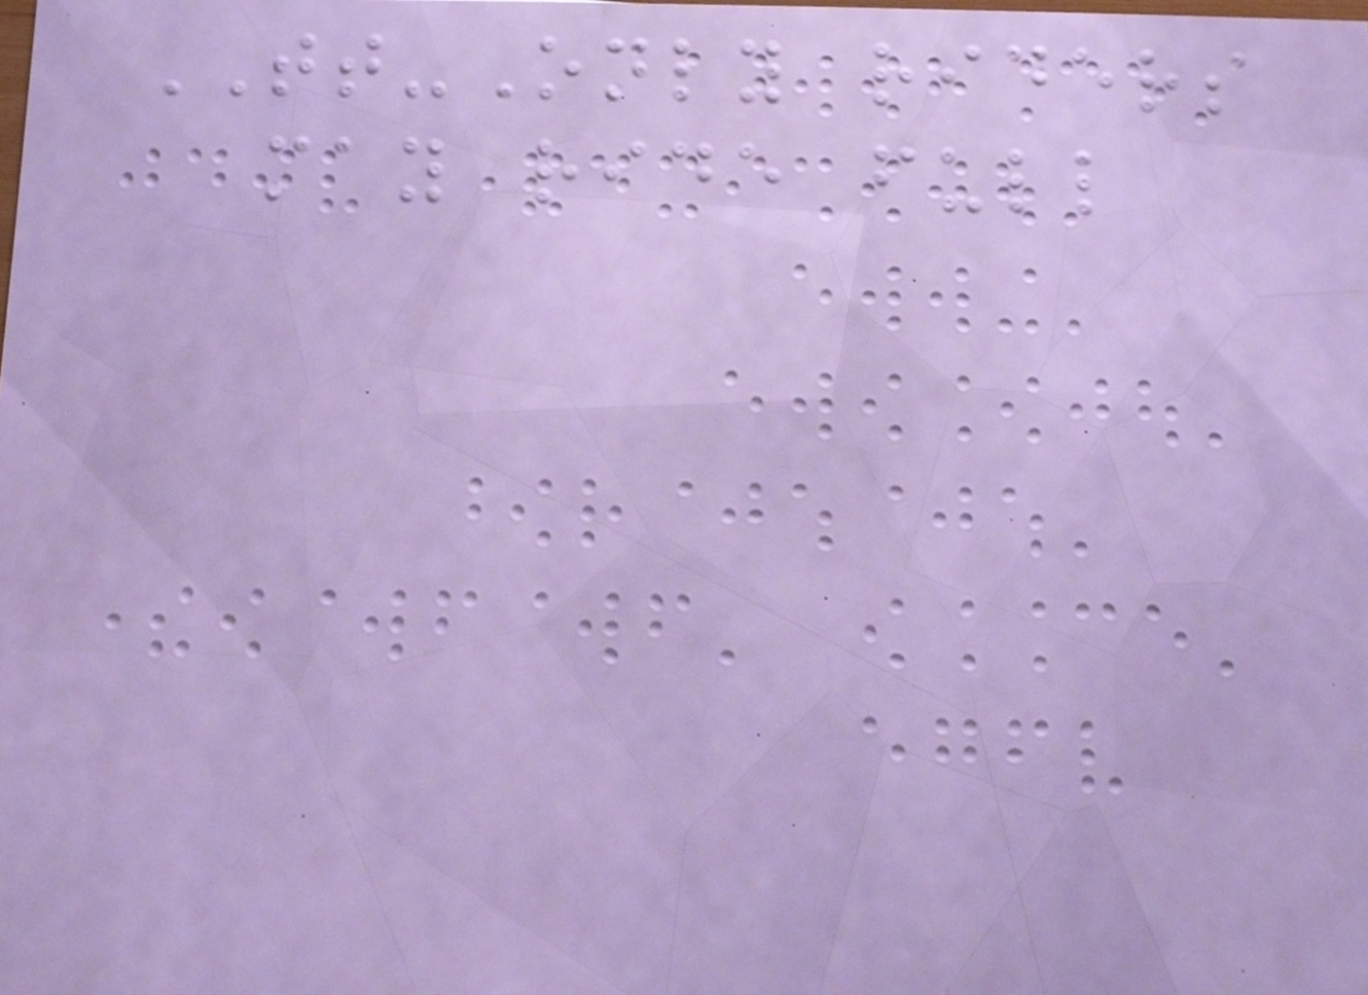TT-Only riders
may ride full
